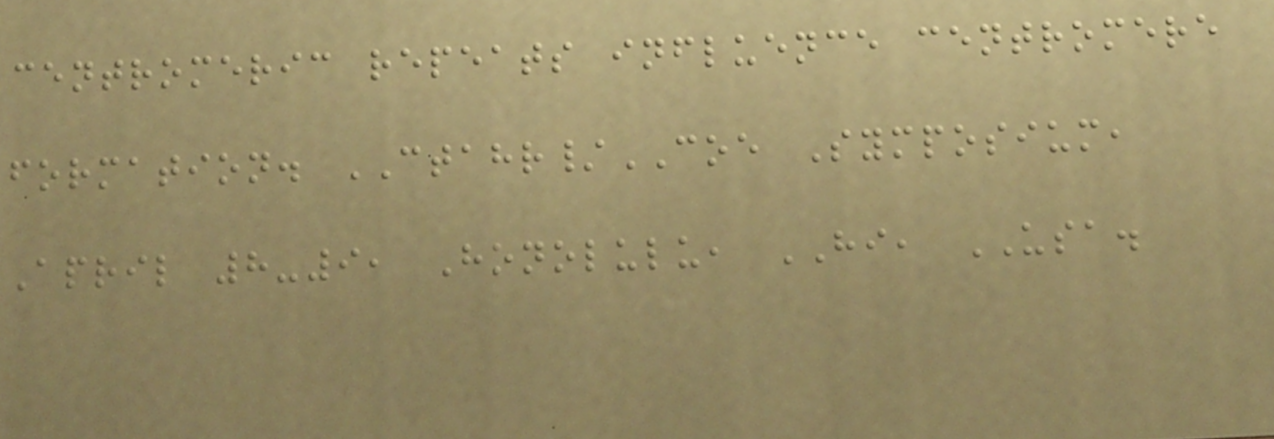centromeric repeats influence centromere
formation. CTAHR/COE Symposium,
April 8-9, Honolulu, HI, USA.
